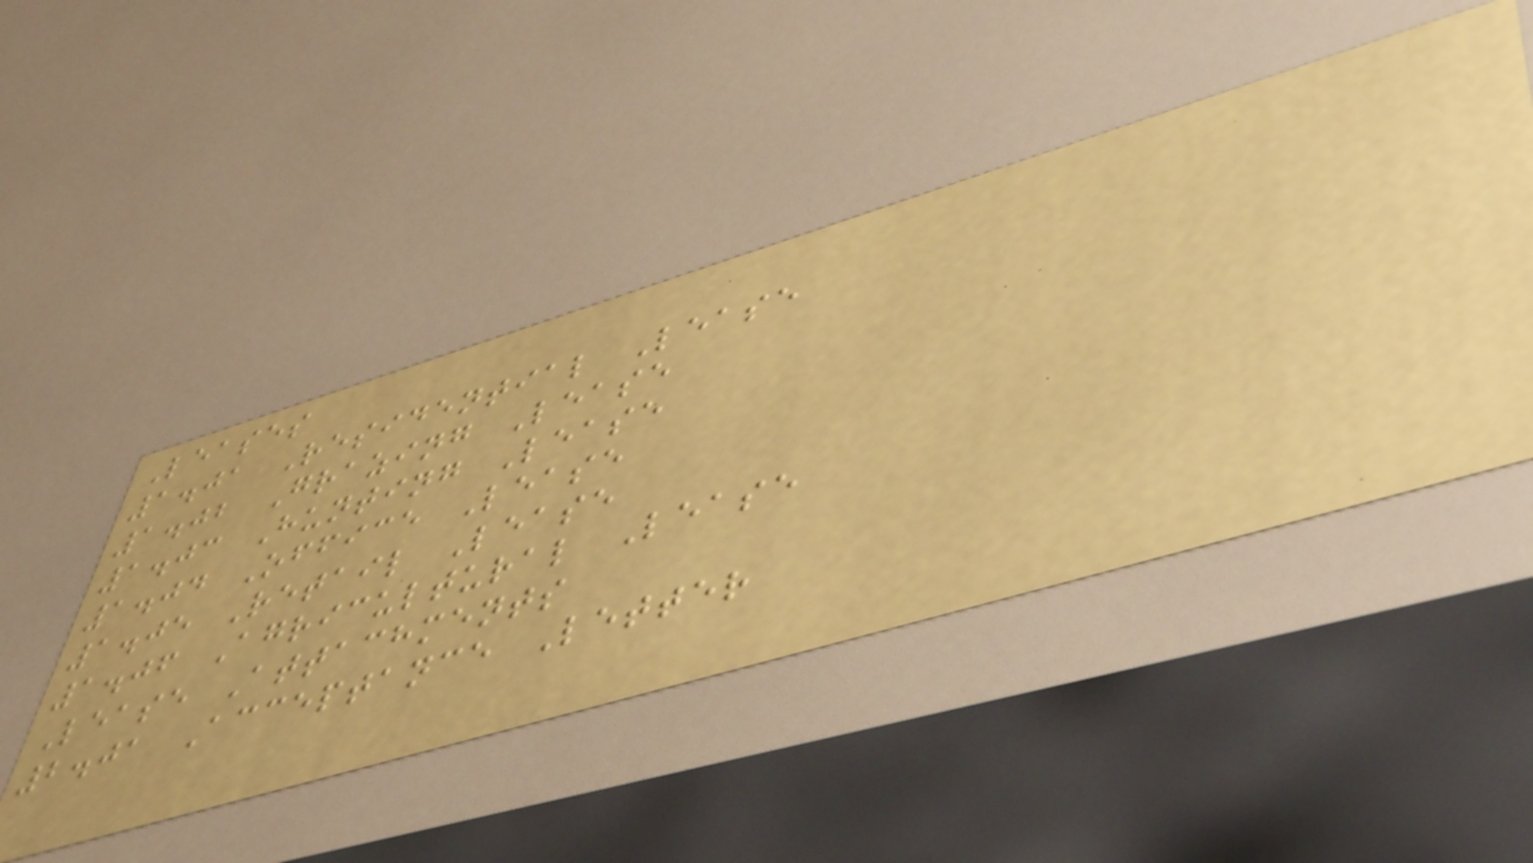Leases
1.01 Residential Lease
1.02 Grazing Lease
1.03 Hunting Lease
1.04 Office Lease
1.05 Retail Lease
1.06 Agricultural Lease
Lease Attachments
2.01 Acceptance Letter
